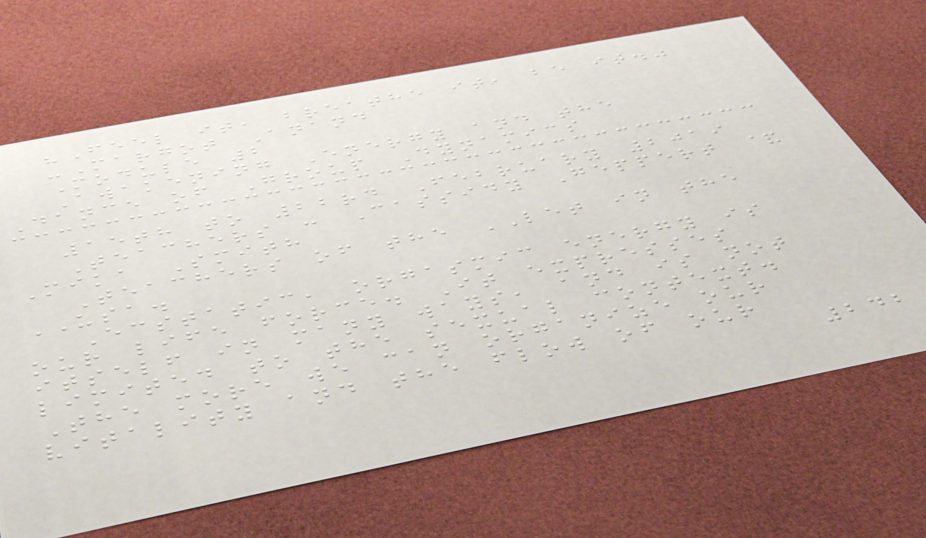"Feel it, breathe it, be it."
-Margot Anand
Module 2
Awakening Energy and the
Dance of Group Dynamics
15th to 22rd February 2019
Teachers : Cassidy Geppert &
Mika Smith
Teachers of the LET in the
USA.
Ecstatic, orgasmic energy is
our life force. It expresses
itself in many ways, and is not
limited to the sexual context.
The more we can organize our
vitality and the flow of our
242
